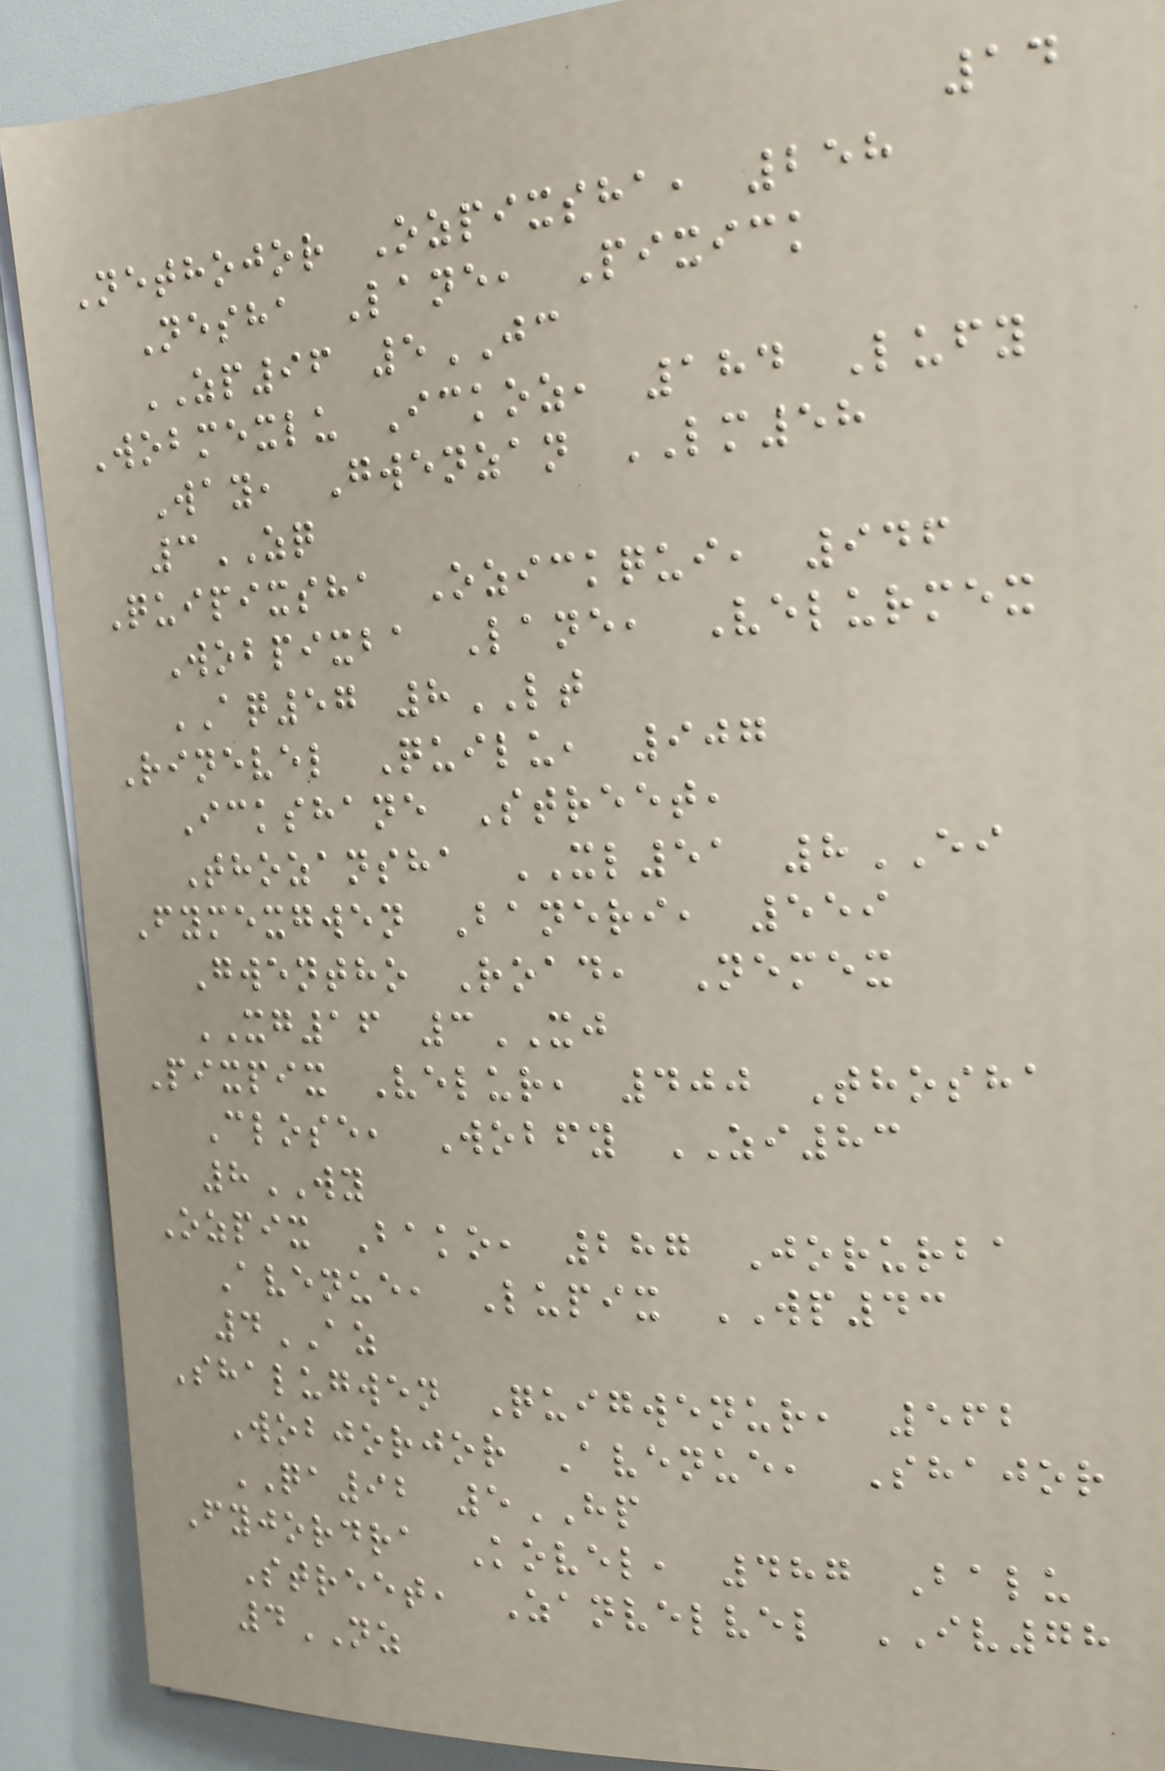14
Nethojor Ozpixsha, 258
Nesha Lane, Pixick
ZP96 5JC
Wobmexlu Ickoz, 184 Lufy
Way, Gwenzan LM58
3ZQ
Quipixsha Ozickqui, 946
Wobpixba Lane, Velurmex
AQ57 8LT
Rinevel Quilu, 907
Ickshane Street,
Thozansha XL51 8EI
Fymexgwen Baneri, 559
Gwentho Road, Nemex
XG16 3XJ
Pixpix Velur, 400 Thosha
Close, Wobfy ZI83
8WY
Ozpix Bako, 287 Jorurba
Avenue, Lupix WP43
4AZ
Shalugwen Quigwenur, 562
Wobjorjor Avenue, Shajor
QA92 5HP
Fyjordra Kovel, 487 Balu
Street, Zanvelvel IV78
4NZ
